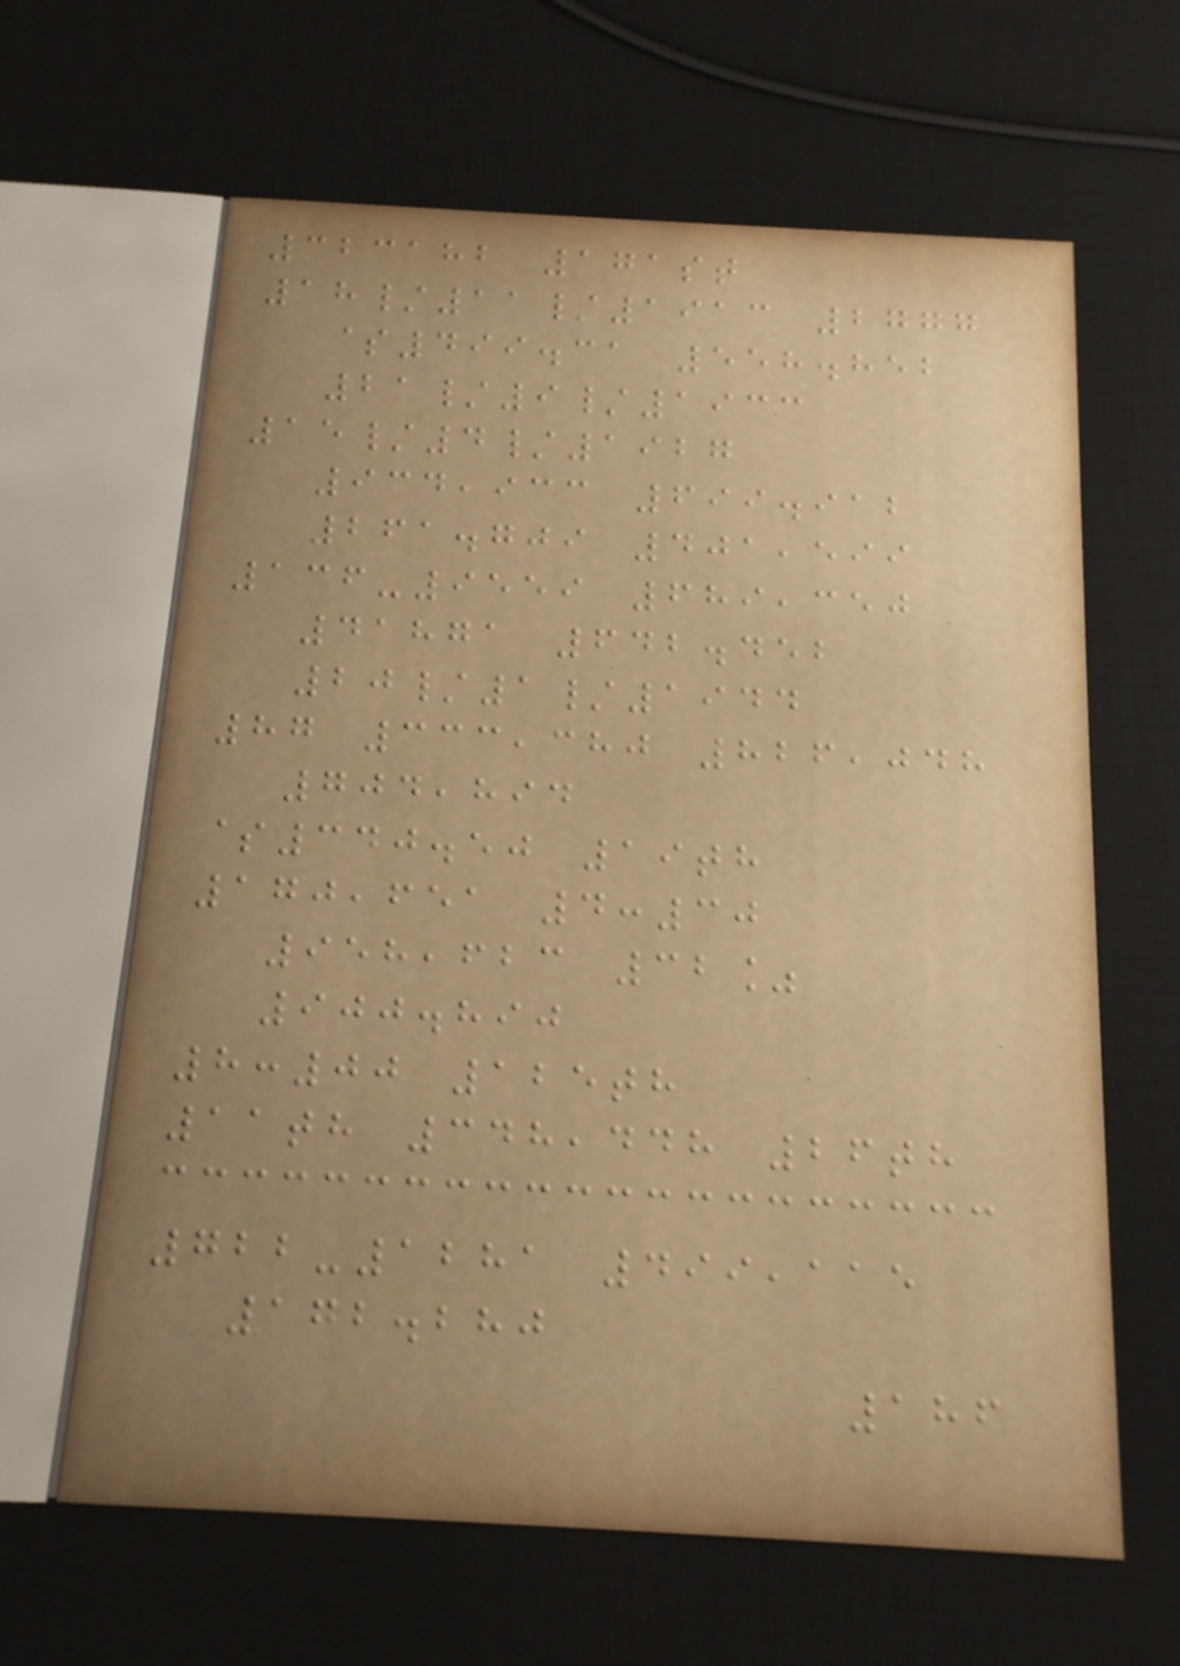323182 171st
18/11/1913 2777
$499.31 558.852
21/9/1933
15/4/1927
934,933 699.912
261.709 401,599
136-9559 689,350
41871 642.452
20/1/1944
87 333,380 826,048
704,894
$340.50 19th
170,651 4:30
958,623 32%
900.890
8:00 125th
11th 348,448 26th
722-1281 499,115
172.280
186
